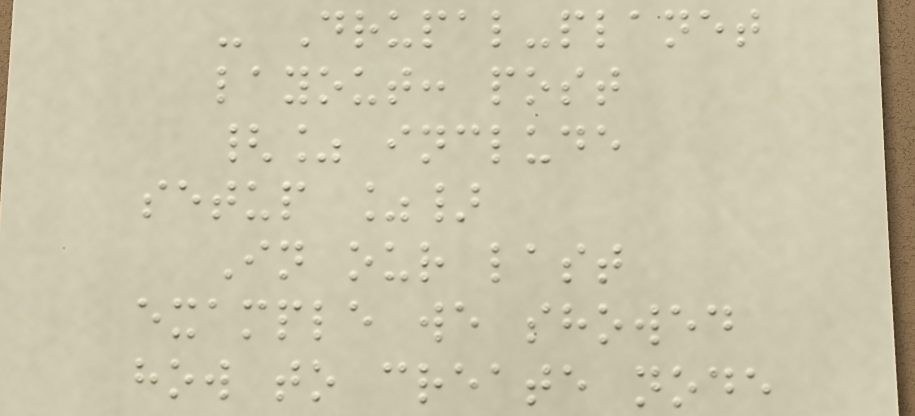- Drupal-planet
layout: post
{% include
setup %}
In our last
example we showed
how to create node
